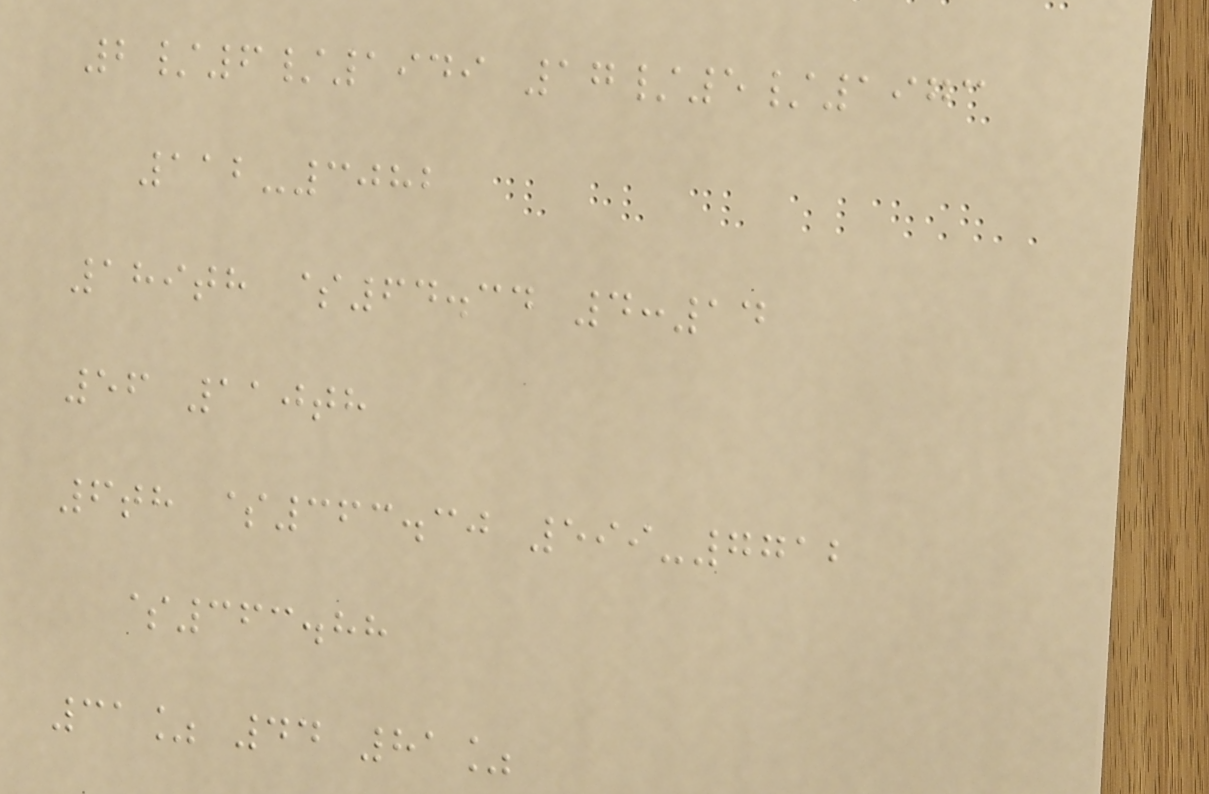2/6/1949 17/5/1973
112-3082
189th $64.34 4:14
56 110th
6th $363.30 599-7712
$363.88
31% 44 81%
